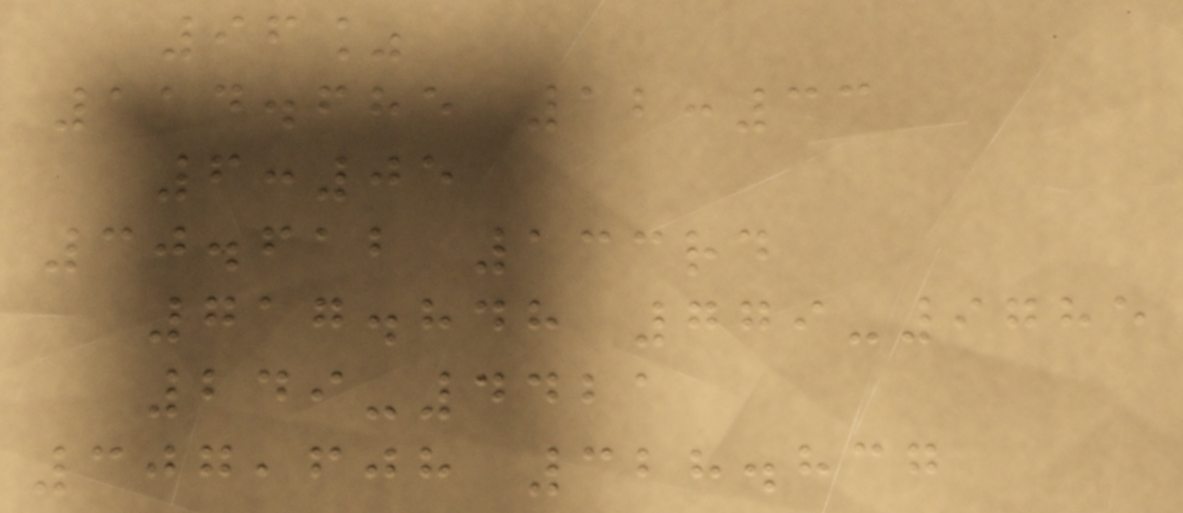96%
114.685 12:33
6:05
30.612 133rd
717.848 779-9785
249-4421
307,608 328.837
